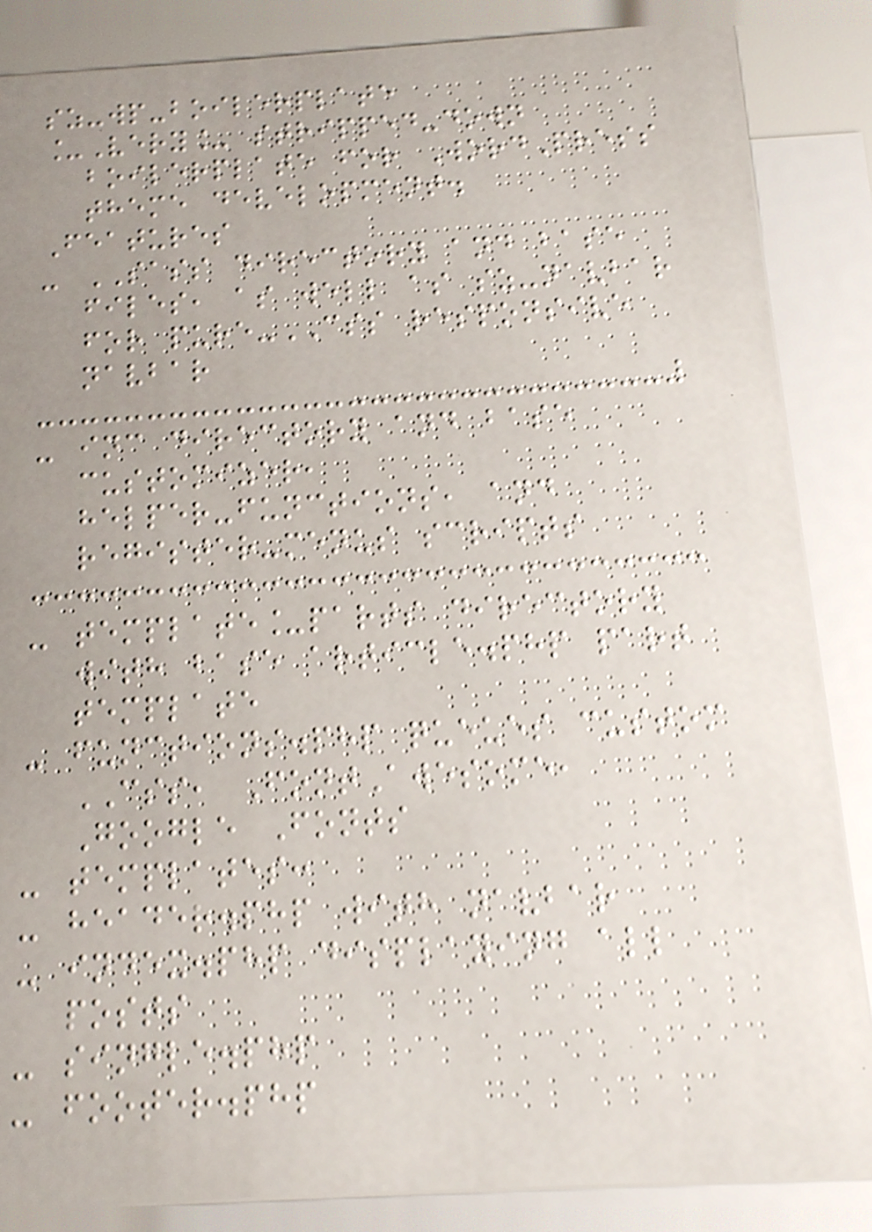sz-wp-boilerplate
_Very_ stripped-down
boilerplate for WordPress
theme development.
Features
- SASS directory and base
files, as well as sz-navbar
for pure-CSS responsive
navbar
- inc directory and base
customizer,
helper-functions, and
register-menus scripts
- template_parts directory
with base article.php part
template
- functions.php queues custom
CSS, FontAwesome,
Google Fonts
- templates:
- header.php with navbar
- index.php displaying all
posts
- single.php
- footer.php
